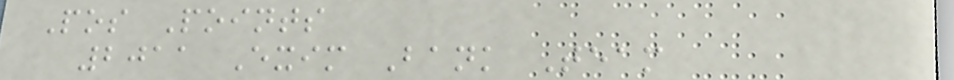Pos Points
2011 Exim Bank Team
